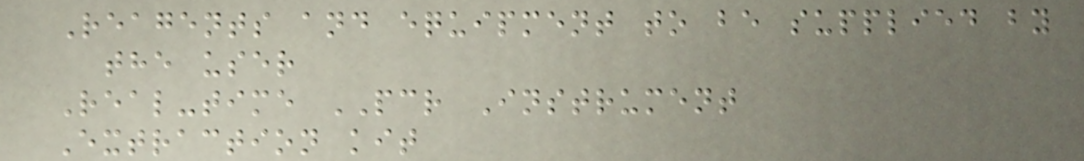Reagents and equipment to be supplied by
the user
Real-time PCR Instrument
Extraction kit
